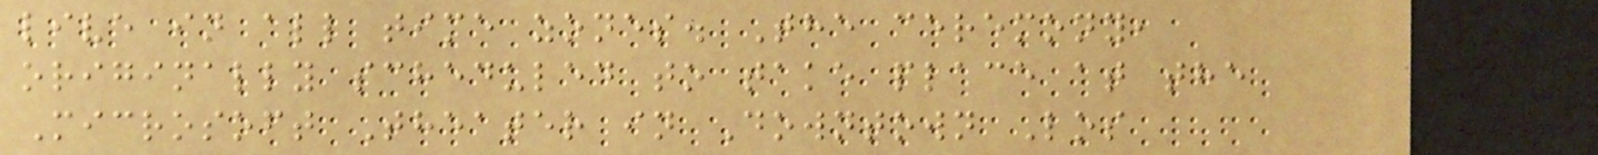live in all time zones. The ceremony,
originally scheduled to take place at the
Microsoft Theater in Downtown Los
